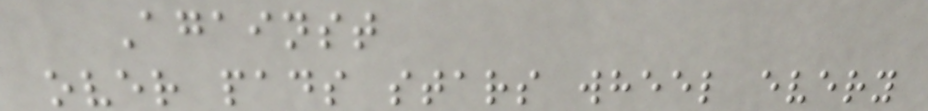Against
over pads stars wheel every
